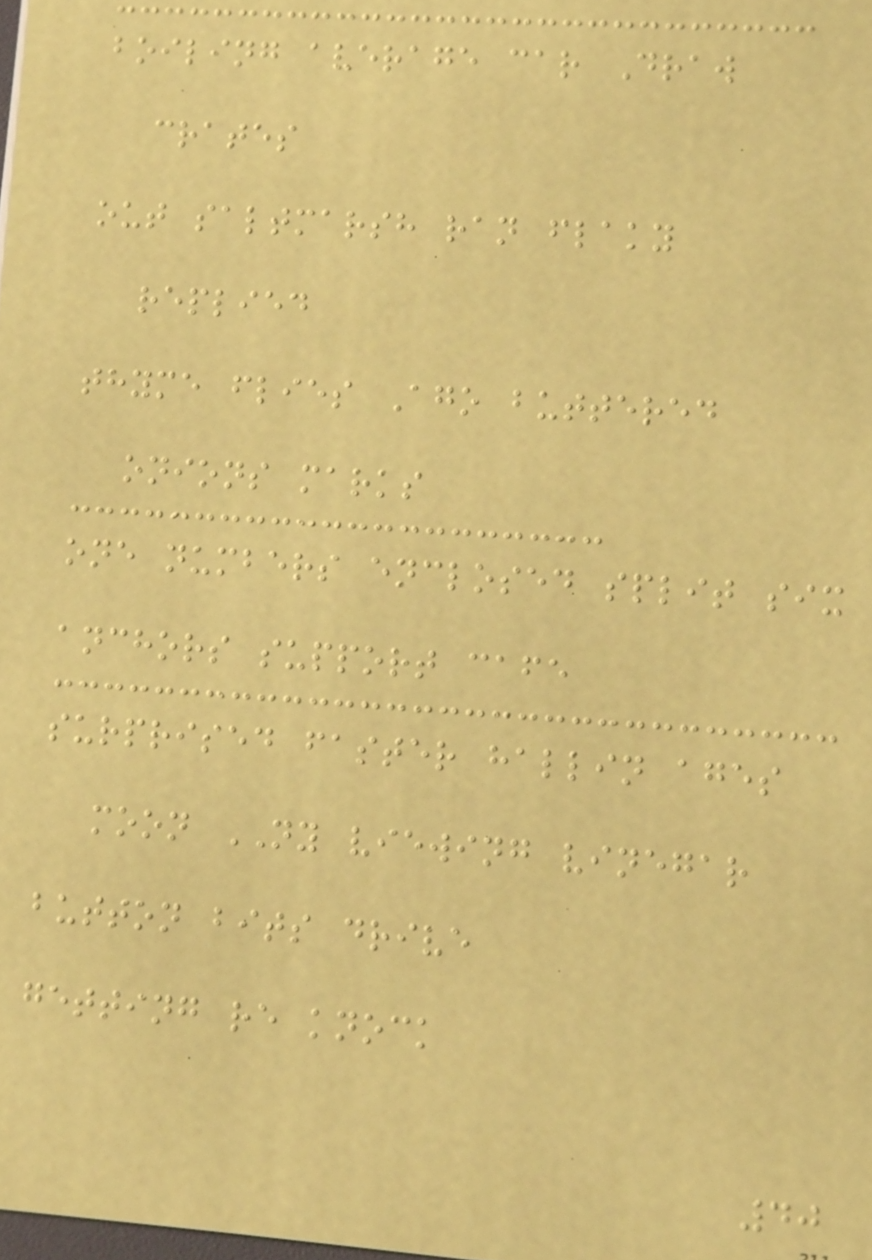boiling average car Draw
crates
out saltmarsh ran flaky
replied
thyme flies Ago buttered
onions marks
one numbers enclosed split six
anchors support cafe
surprised faster hallin ages
moon NY viewing vinegar
button bits drive
getting re knock
40
